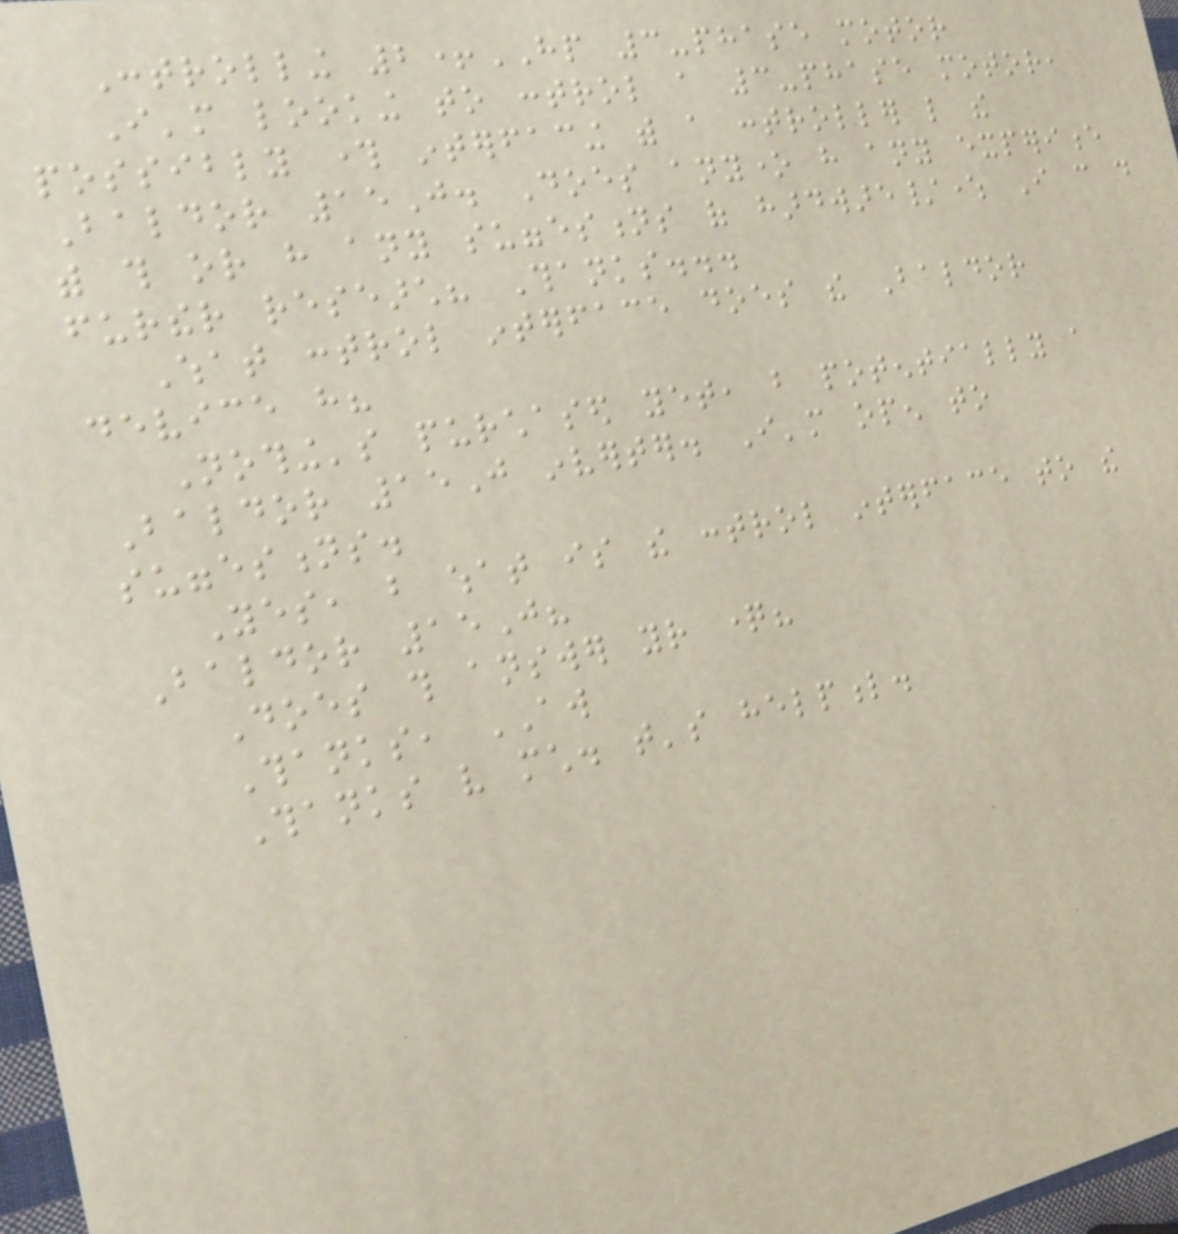Controlling 2+HP 3-phase motor
I'm looking to control a 3-phase motor,
possibly through interfacing with a controller like the
Baldor 15J. Does anyone have any experience
with this or have any suggestions of hardware/where I can do
further research? Thanks...
What control interface does the Baldor
device have?
Nothing's purchased yet, but potentially a
Baldor 15J inverter. I'm open to
suggestions.
Yes, but what is the control interface to the
Baldor 15J?
Does this answer your question?
Thanks, AW
Thanks very much. that's helpful.
